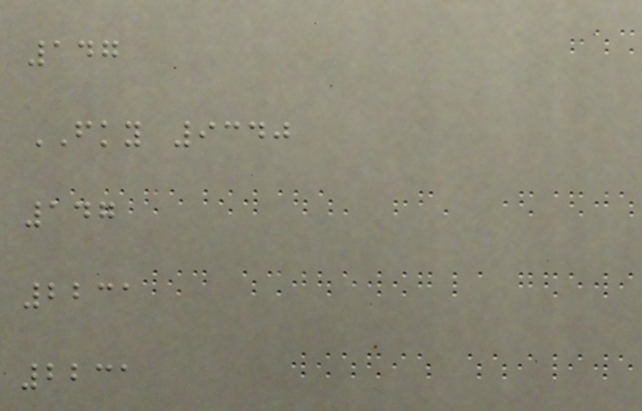147
FKY 9340
147
2231
2231
